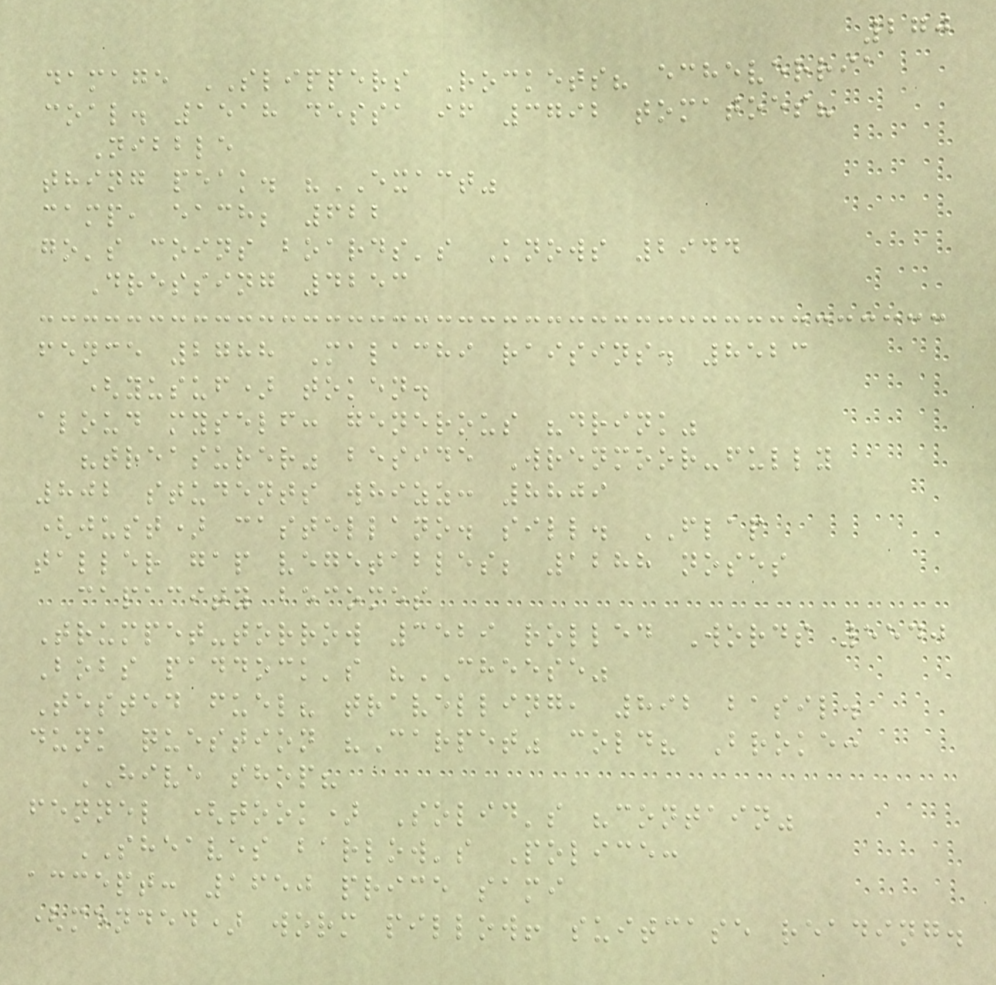270
damage SLIPPERS Rockets? echeverria
coal. 1518 dessa if 3792 tomatoes?
Nibble
thing peak. "EXACT"
camp, each; 622
go's coins boards's Knows 2944
Dressing 4253
fence 2788 Malachi raisins. 8523
(yusuf) token.
aloud myself: generous "drink"
"treasurer" beside Wrenmoor-fully
802 students whizz: 8809
(just) castellano. sill. FLAP
taller gap vegetables; 1288 noses
capacity becomes
Trumpet-torrow 3529 rolled Words 5540
Bobs paddock's "CHEESE"
Tested fuel? travelling, 892 basil.
dunk question "Carpet" cold? Broke:
HIVE shop?
fennel (took) Solid's "contain"
SHEAVES barlow's Police:
accept: 1650 price sami
(mended) worm pillow! suitcase reading.
